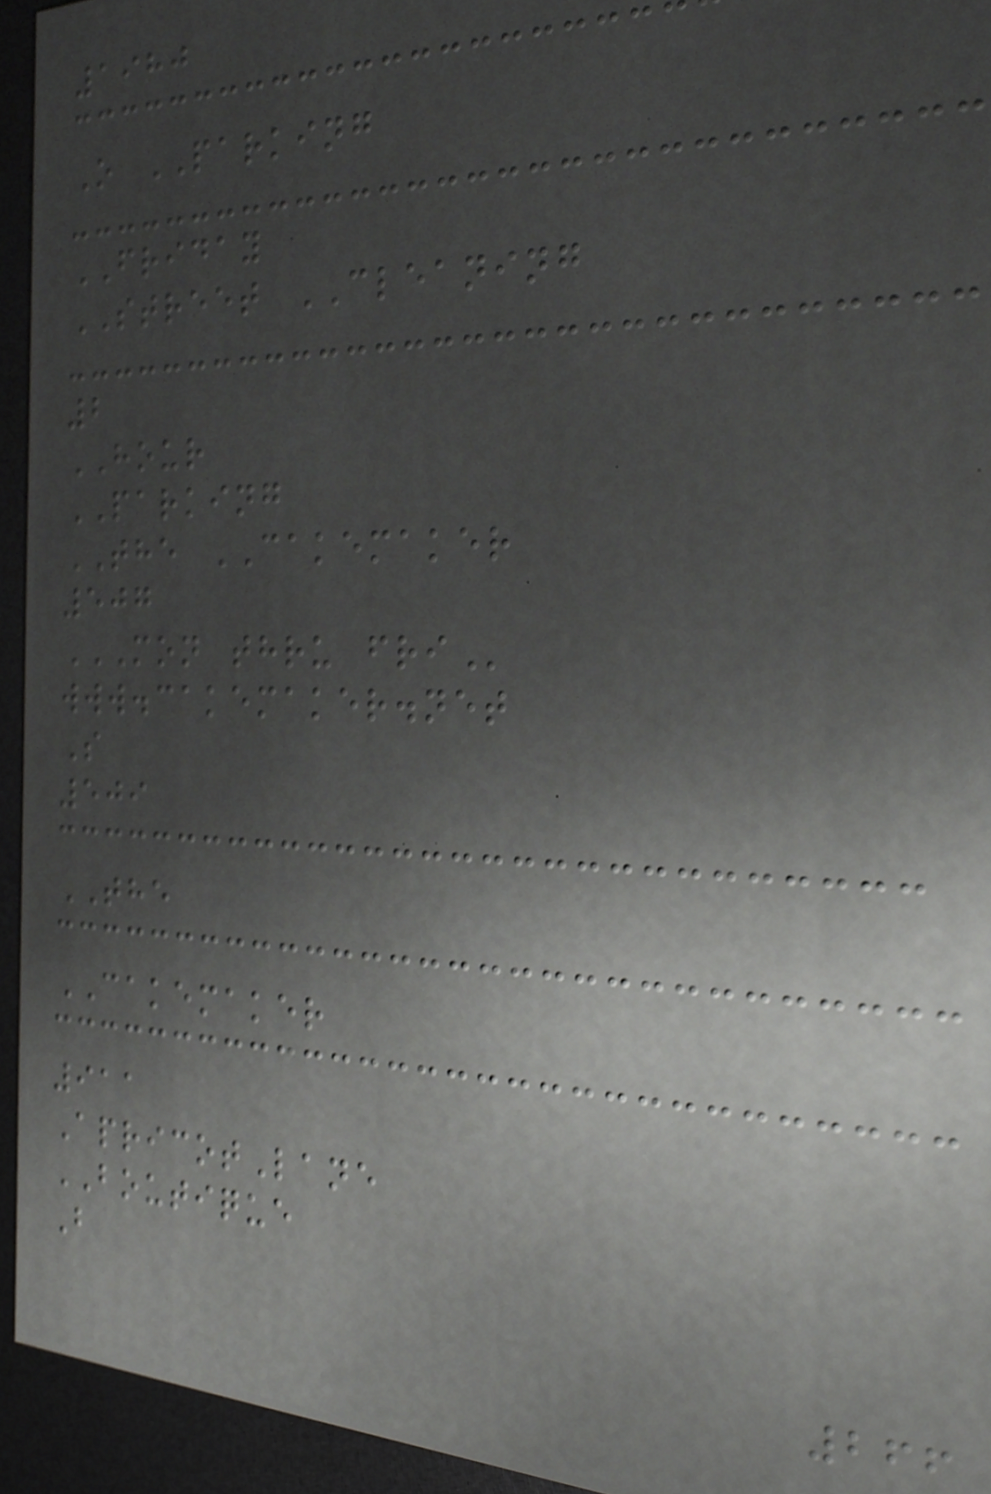1980
O PARKING
FRIDAY
STREET CLEANING
2
HOUR
PARKING
THE CAKEMAKER
507
MON THRU FRI
www.cakemaker.net
S
509
THE
CAKEMAKER
911
ApricotLane
BOUTIQUE
B
266
